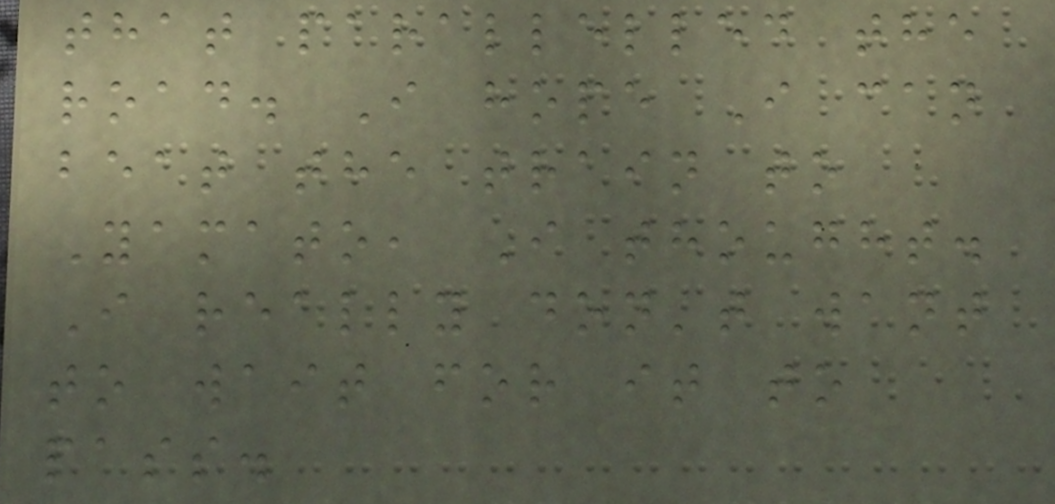that parallelled the
road. I hope I can
beat the train to
Yamato, I thought.
I really don't want
to wait for it to
pass.
